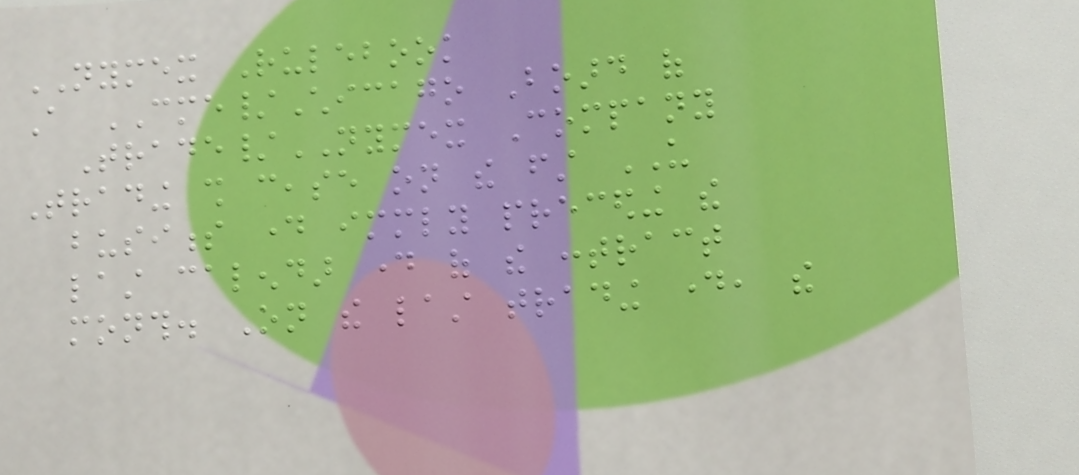NYMEX Rulebook
A CME/Chicago Board of
Trade/NYMEX Company
Trading shall cease on the first US
business day immediately preceding the
last calendar day of the contract
month. On the last trading day, the
